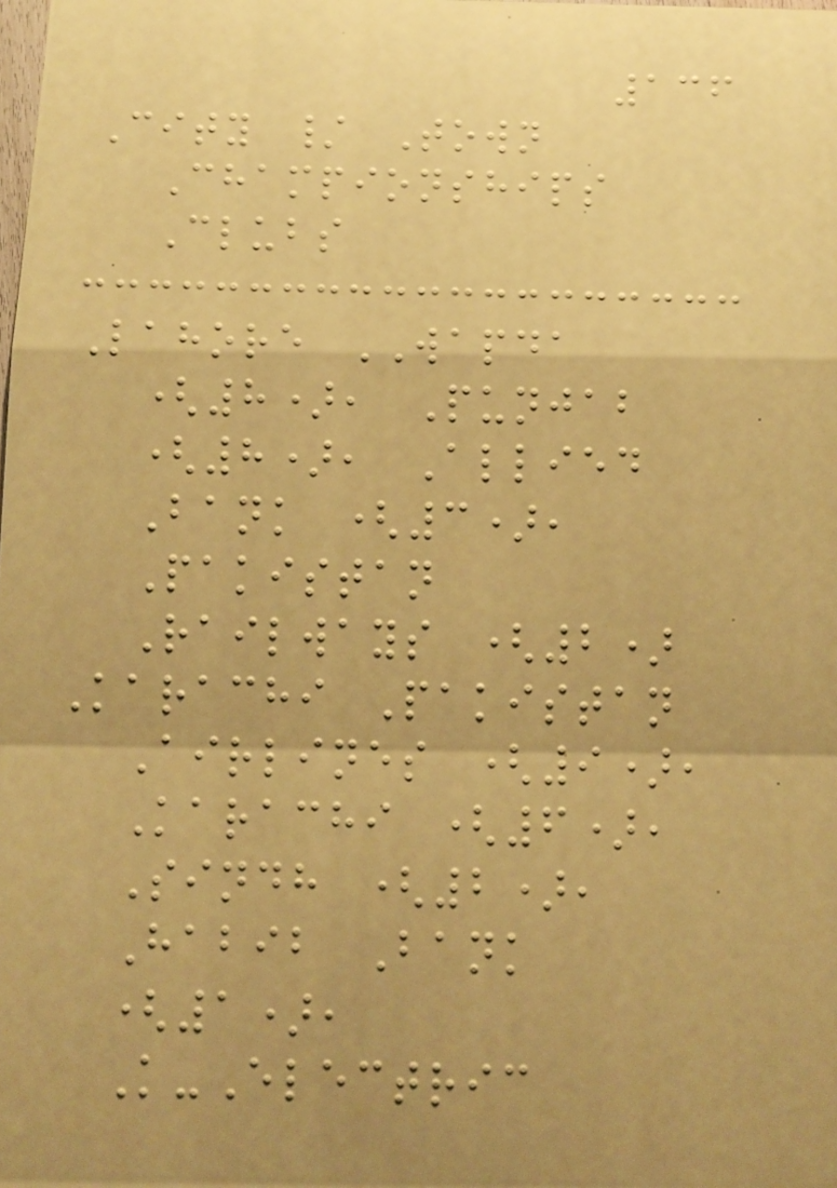136
City / Town
Championships
Clubs
Lahore WAPDA
(8), Punjab
(8), Allied
Bank (3),
Pakistan
Railways (2)
Karachi Pakistan
Airlines (9),
Karachi (6),
Sindh (2),
Habib Bank
(1),
K-Electric
